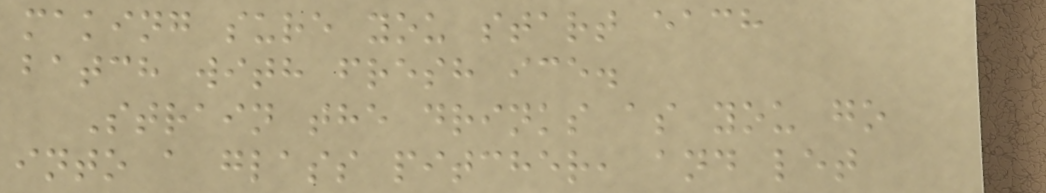making sure you start each
batch with fresh ice.
Strain the drinks as you go
into a glass pitcher, and let
